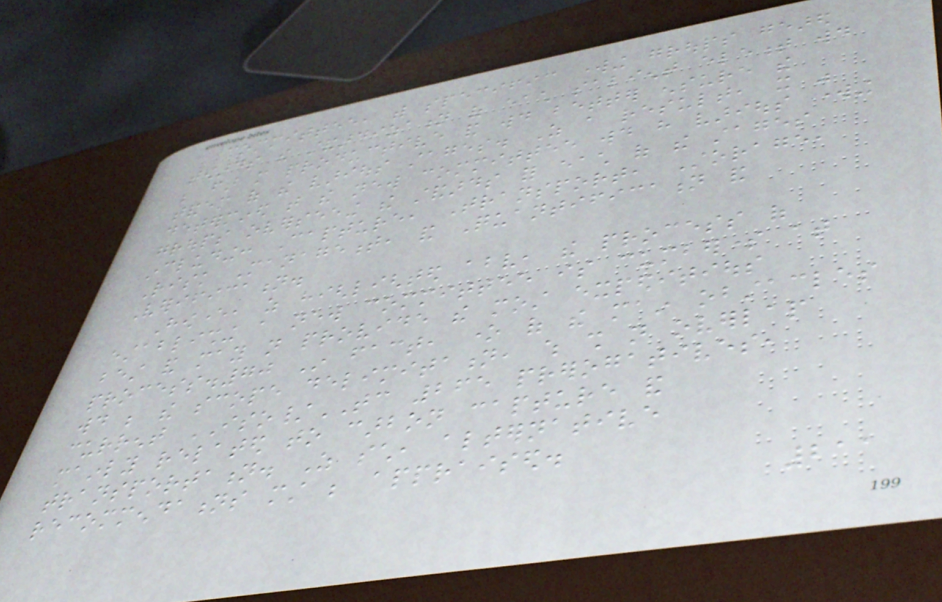committee, with specific working groups geared
towards the standardization of each salient element would
be far more productive and would better ensure the
tandem of the various stages. As a result, it was
determined that the new committee would have various working
groups overseeing the standards for each of the stages
including: Capture, Transport, Storage,
Risk Management, and Quantification and
Verification.
However, as highlighted above, the process of
establishing a new committee is cumbersome at
best and may not provide the most expeditious
process.70 In fact, one of the main obstacles
would be the scope delimitation, which shall not overlap
current ISO/TC 265 prerogatives,
mainly related to carbon capture and
transportation. As such, alternative
recommendations must be appraised.
211
